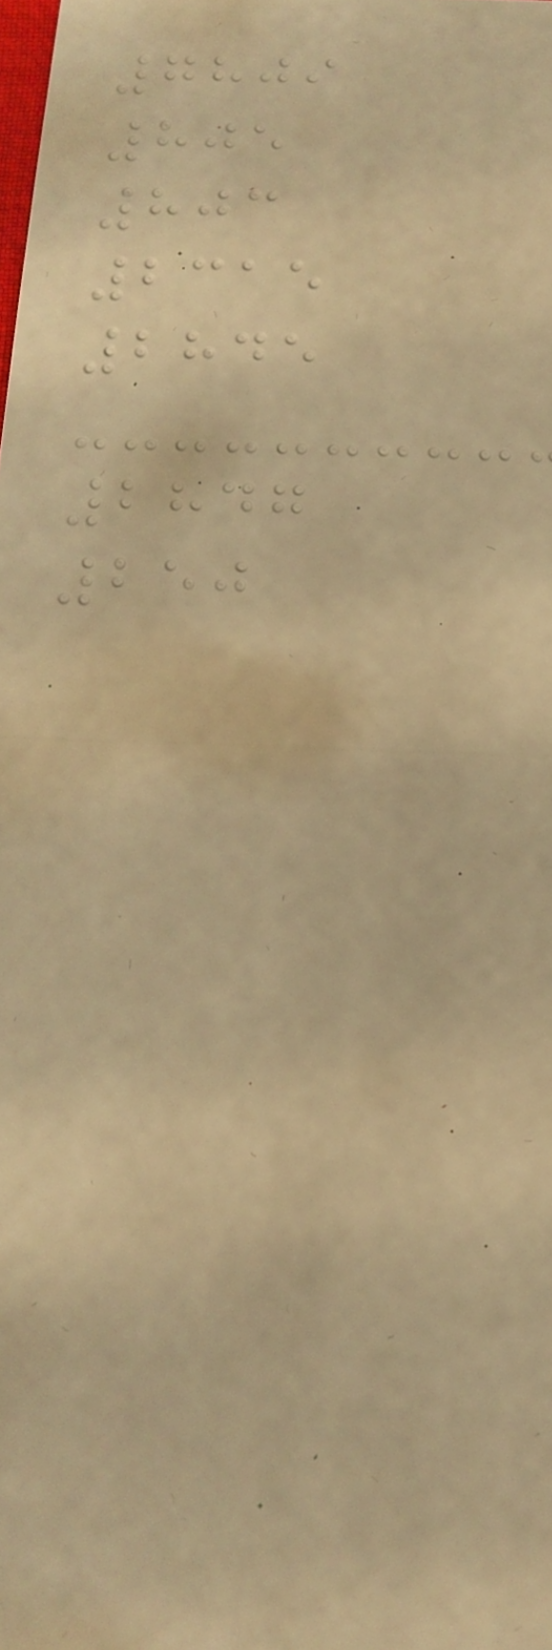7809
805
803
2315
2845
2847
250
